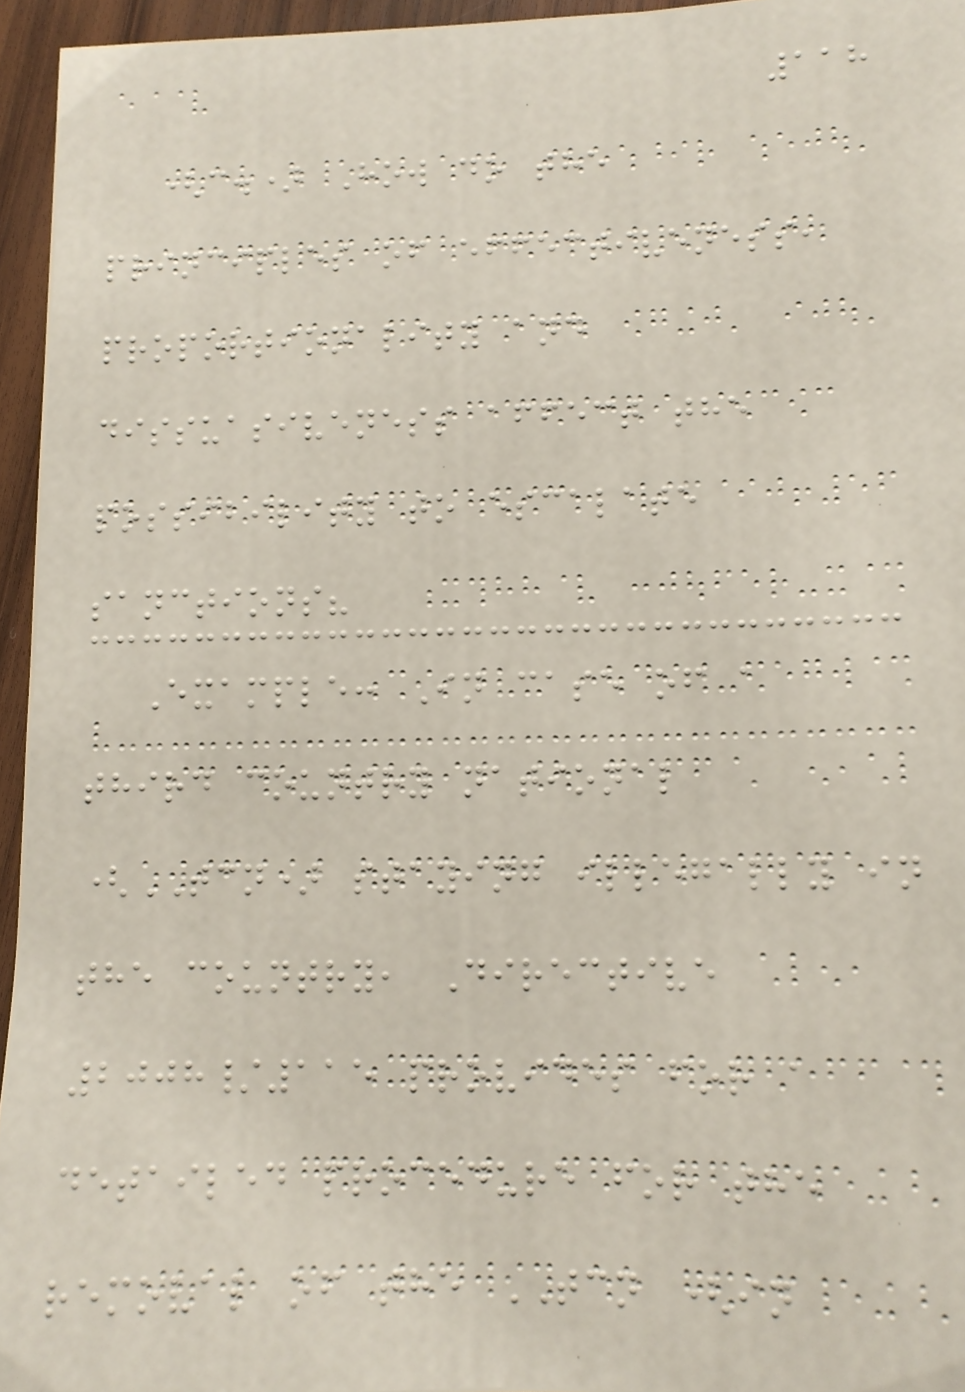118
(c.) How do the
principles of effectiveness,
proportionality and
dissuasiveness affect the
possibility to escalate
sanctions?
Example: In case of a
third country national
(TCN) staying illegally in
the country, Directive
2008/115 provides for a
detailed procedure for the
removal of the TCN (in
